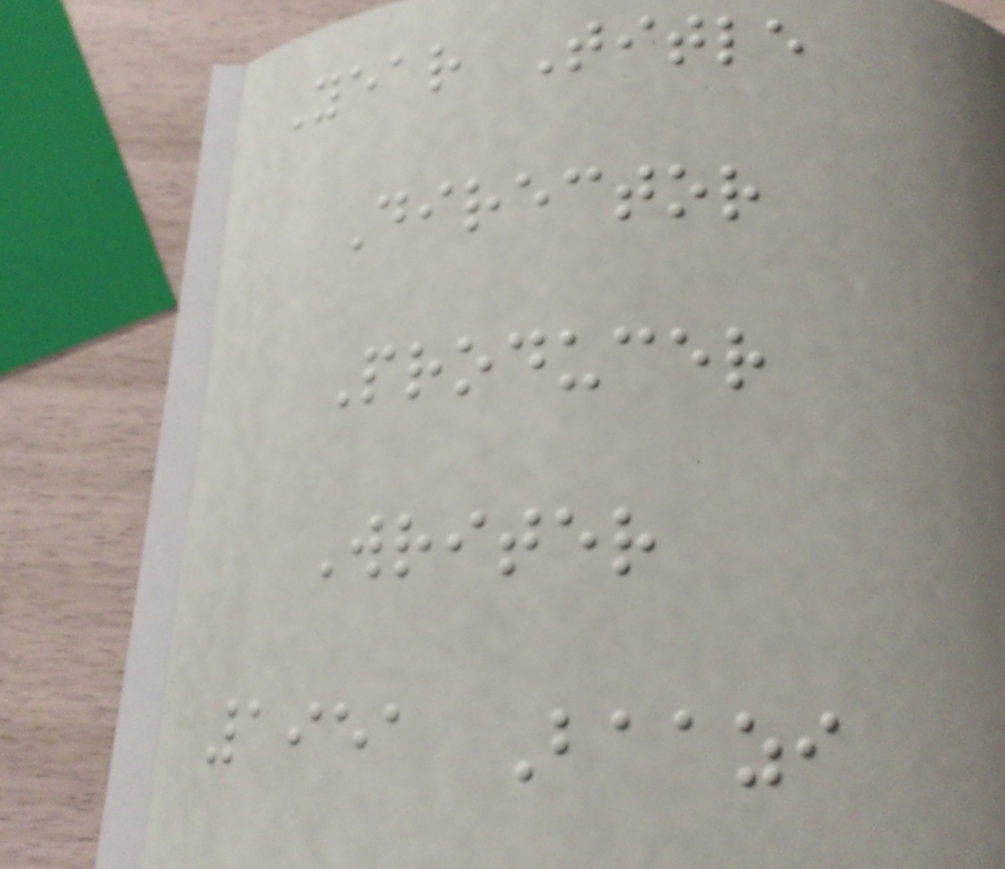Year Title
Director
Producer
Writer
1951 Baazi
